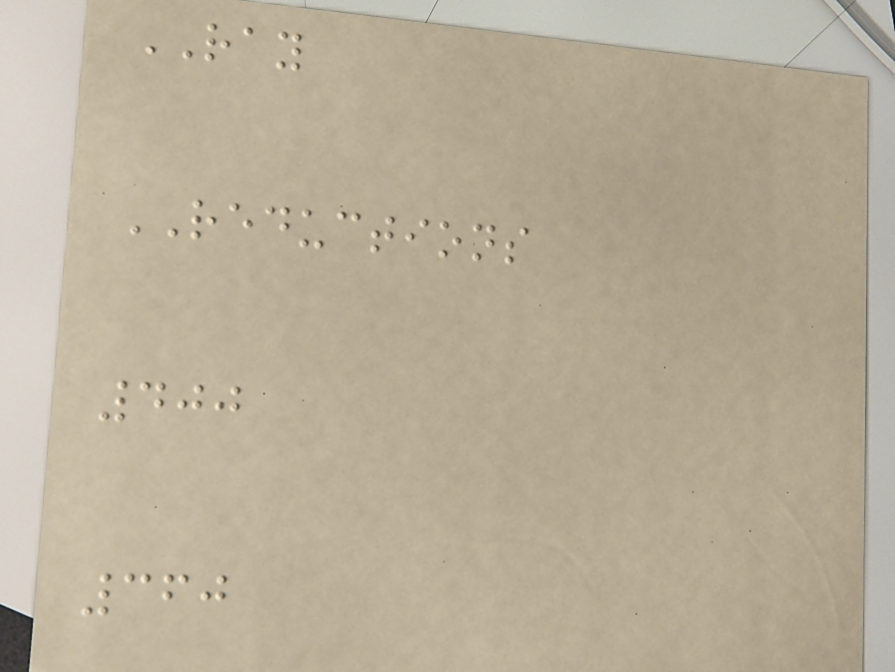RAY
REDUCTIONS
400
360
